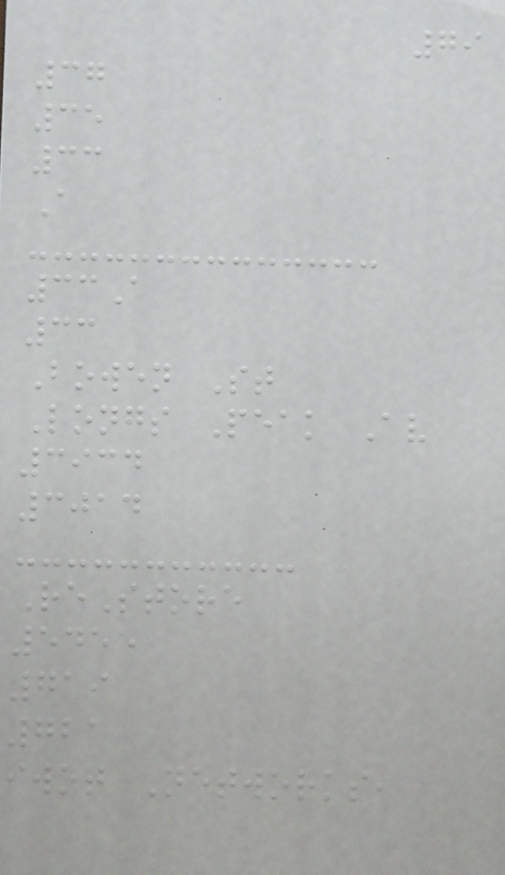79
37
35
33
A
33A
33
Bowen St
Longs Peak Av
3934
3014
ReStore
5455
719
721
iwot Networks,
